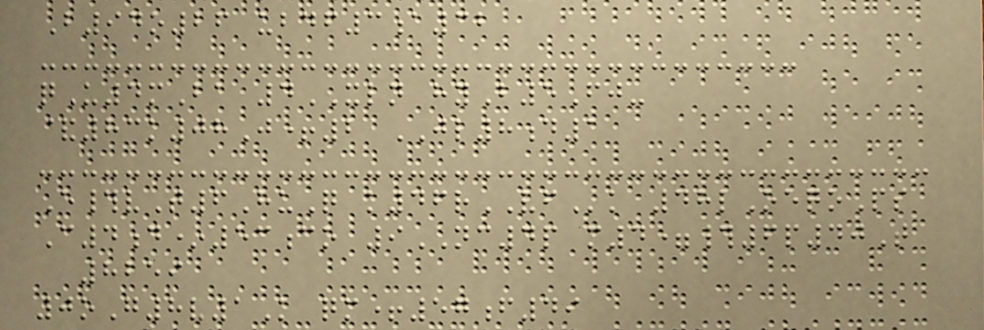B94o26 ubdf3a32
qU4mBa 4XLN hyB5Fj-
&83k08J+2 JL8d1
E#vT6HuQ k46rVFk 48lOeqoPs
C4d*53co 9NC4p m4=#6p40T
8259
0oG8v1K qm+57f49
